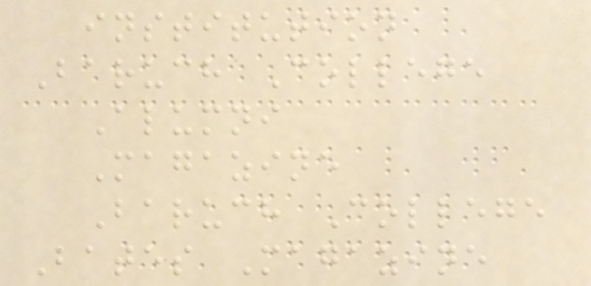institution
Baruch College
Alumni
Magazine
Baruch College
Bates Magazine
